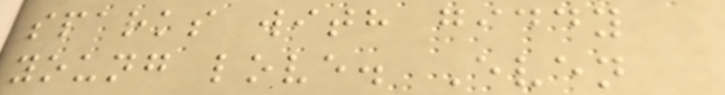sparks with giddy
young love. Even
